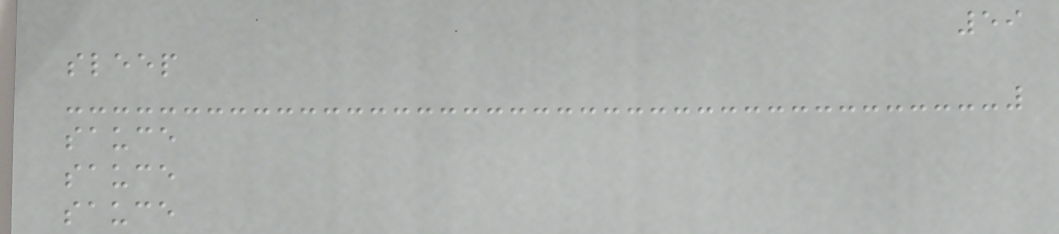59
sleep
sauce
sauce
sauce
